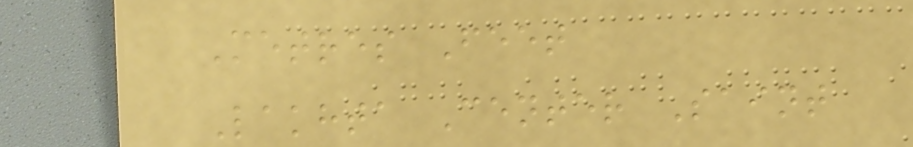Metres Feet
Lakhta Center Saint
